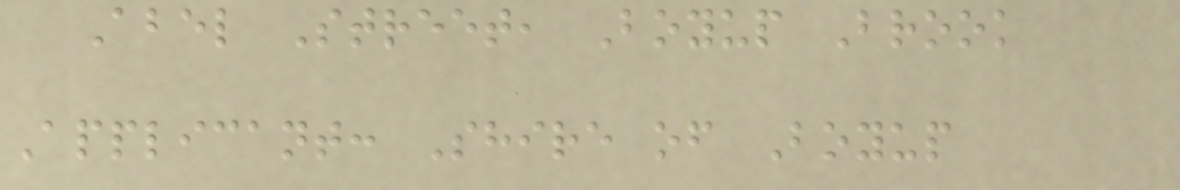Abel Street, Boyup Brook
Applicant: Shire of Boyup
